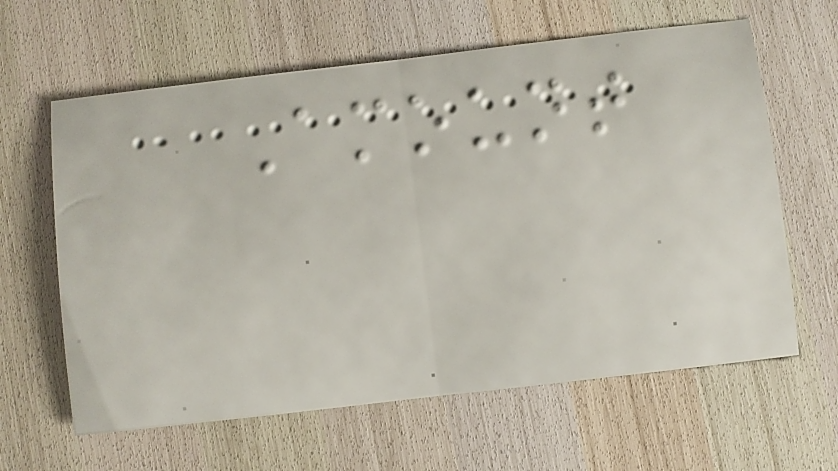Amount
